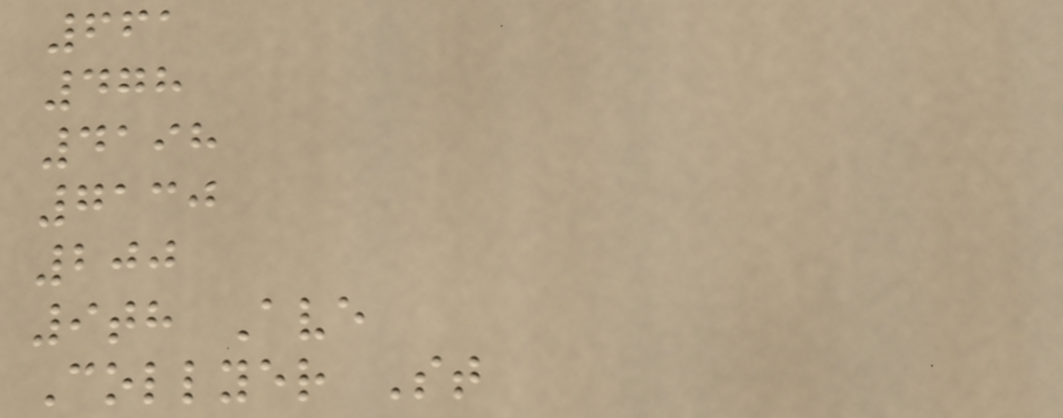661
478
4198
7130
200
9th Ave
Collyer St
